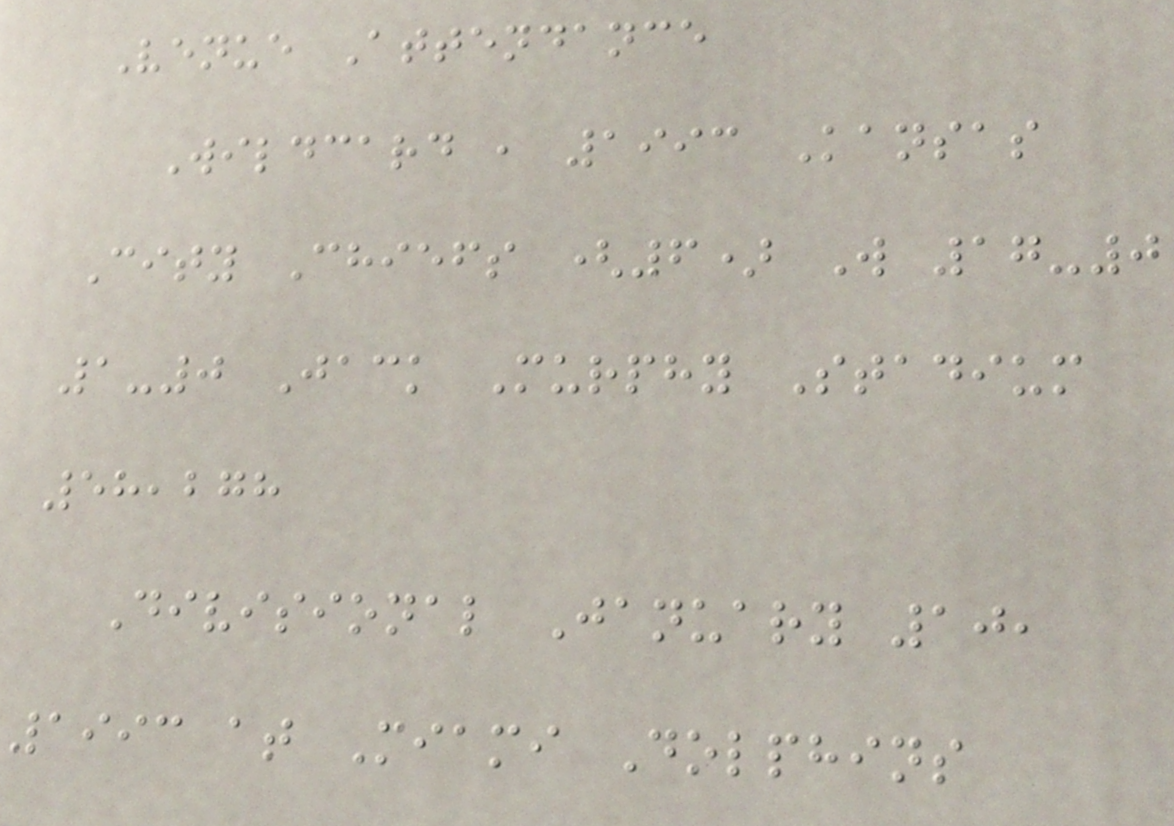Venue Attendance
Wildcard , 1993 Kansas
City Chiefs (6) W 17-0
1-0 Jack Murphy Stadium
58,278
Divisional January 10,
1993 at Miami Dolphins
